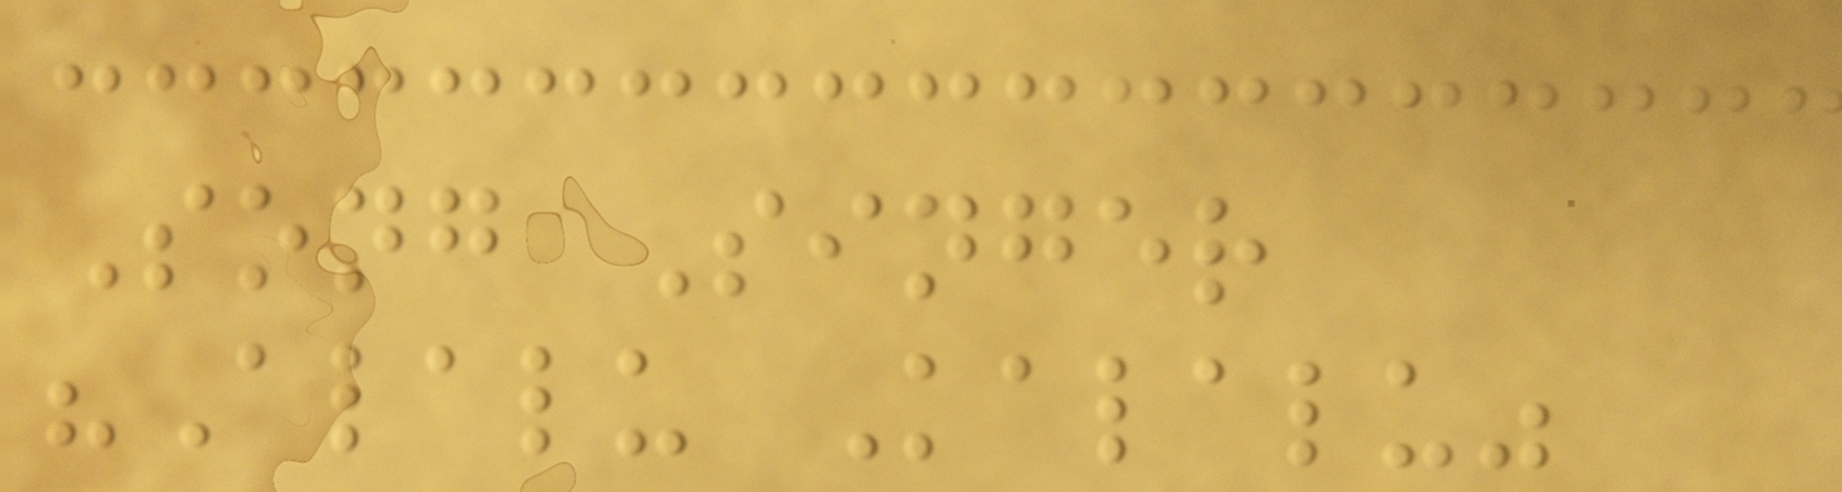Song Singer
"Alalu Kalalu"
